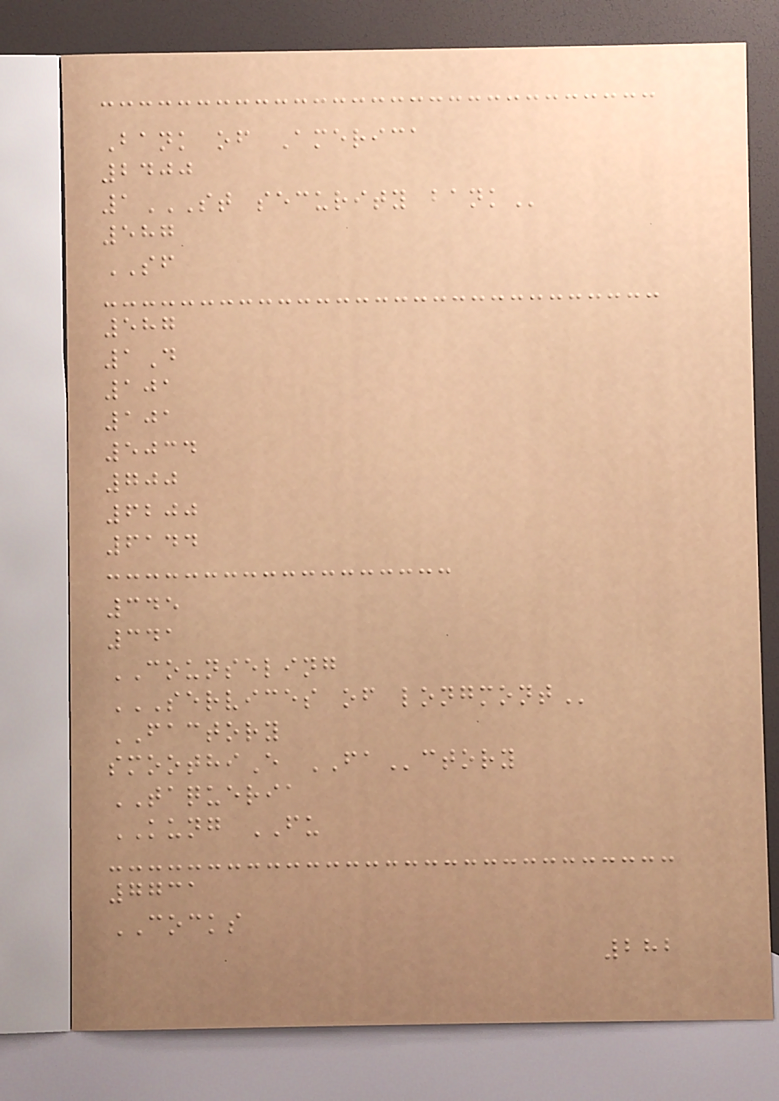Bank of America
2400
1ST SECURITY BANK
587
SF
587
1D
101
101
5034
700
6200
6144
345
341
COUNSELING
SERVICES OF LONGMONT
FACTORY
smoothiE FActory
TAQUERIA
KUNG FU
7731
COCKS
282
